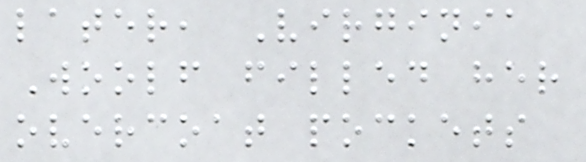later, Virginia
Woolf filled her
overcoat pockets
